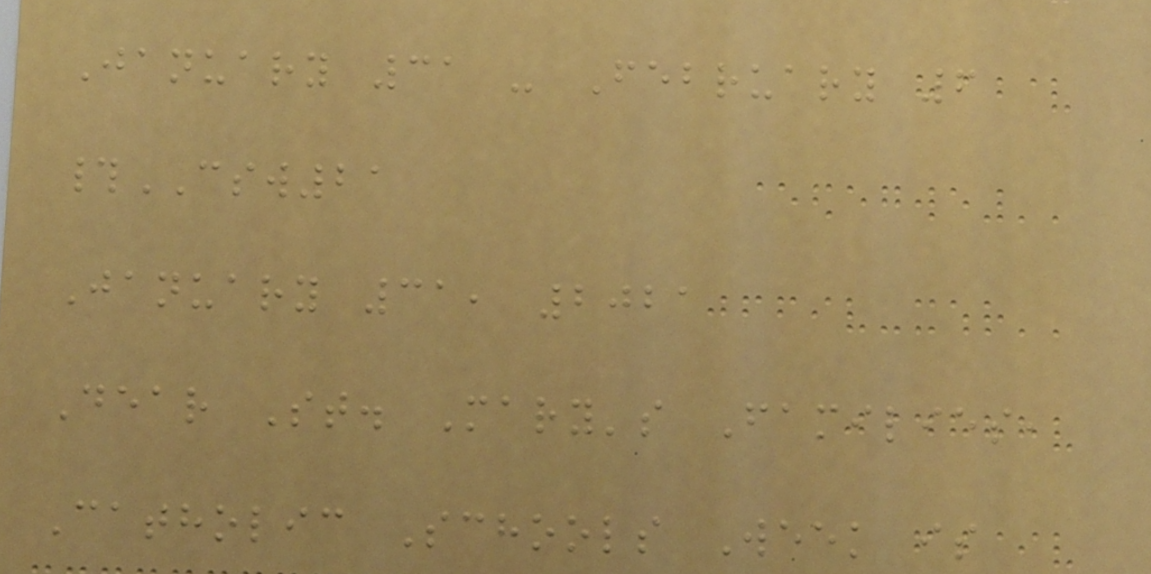January 31 - February 6
#CSW21
January 31, 2021
Dear St. Mary's Families,
Catholic Schools Week is
